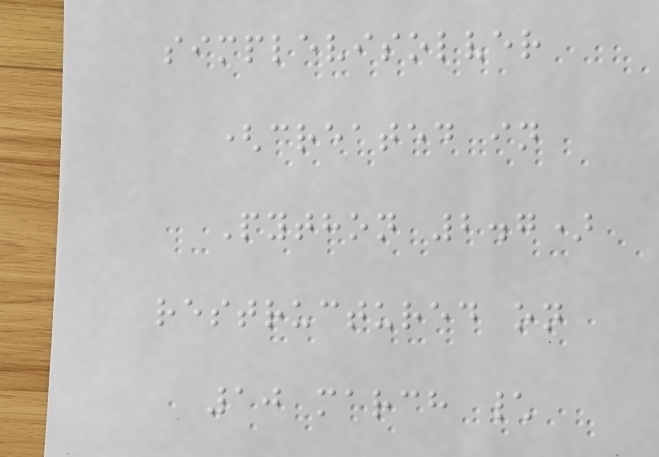simplevisolver
(created in
Python 2.7)
restructured on
10 march \
